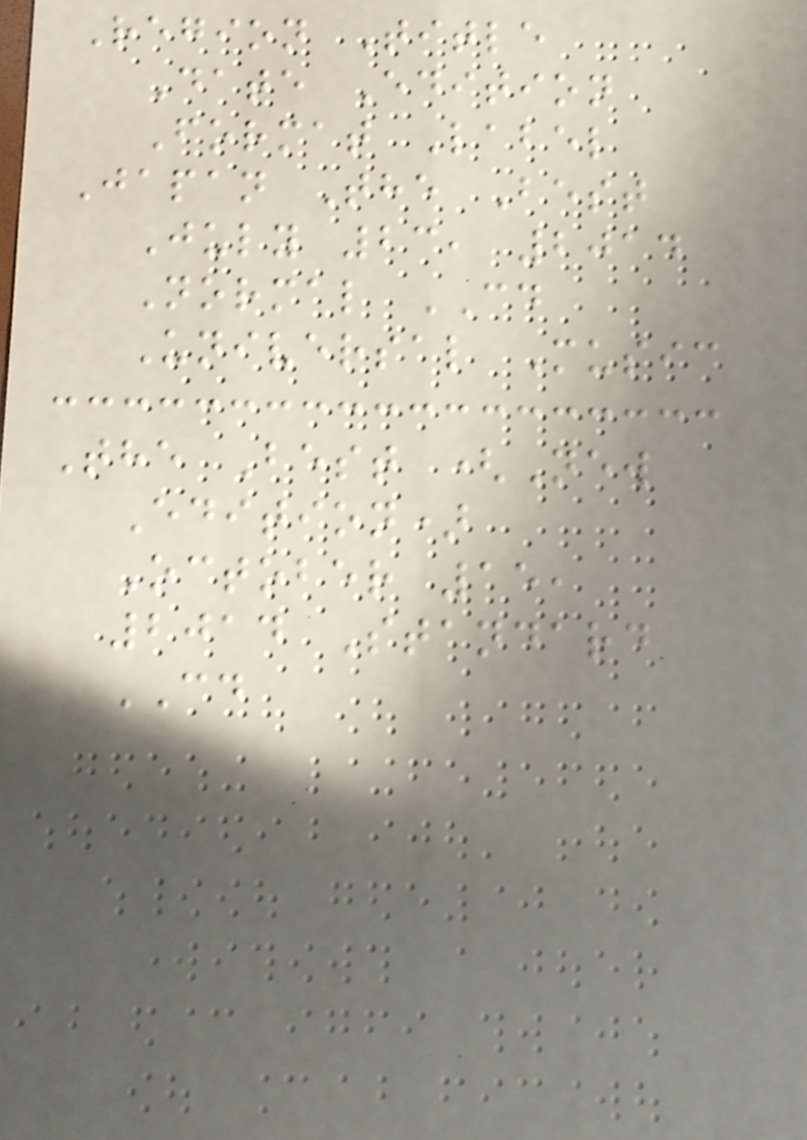Region Title
Date Edition
Format Label
Japan The Best
July 23, 2014
Normal CD
Universal Music
The Best (New
Edition)
October 15,
2014 Standard
CD
